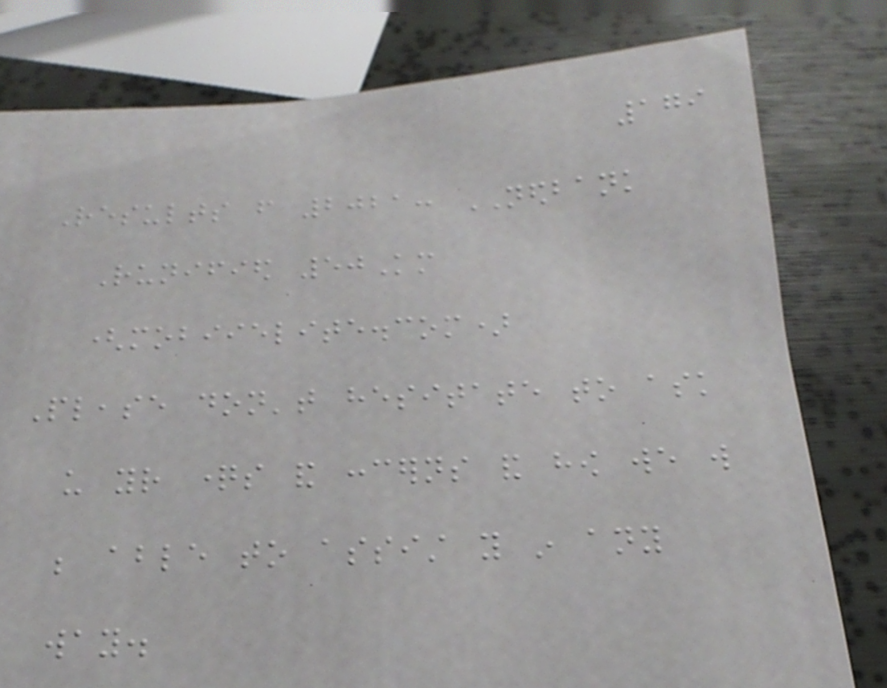179
Results from 2021: NEDBANK
Runified 50Km
(mobiielite.com)
Please don't hesitate to ask
us your questions and concerns and how we will
be able to assist you in any
way.
